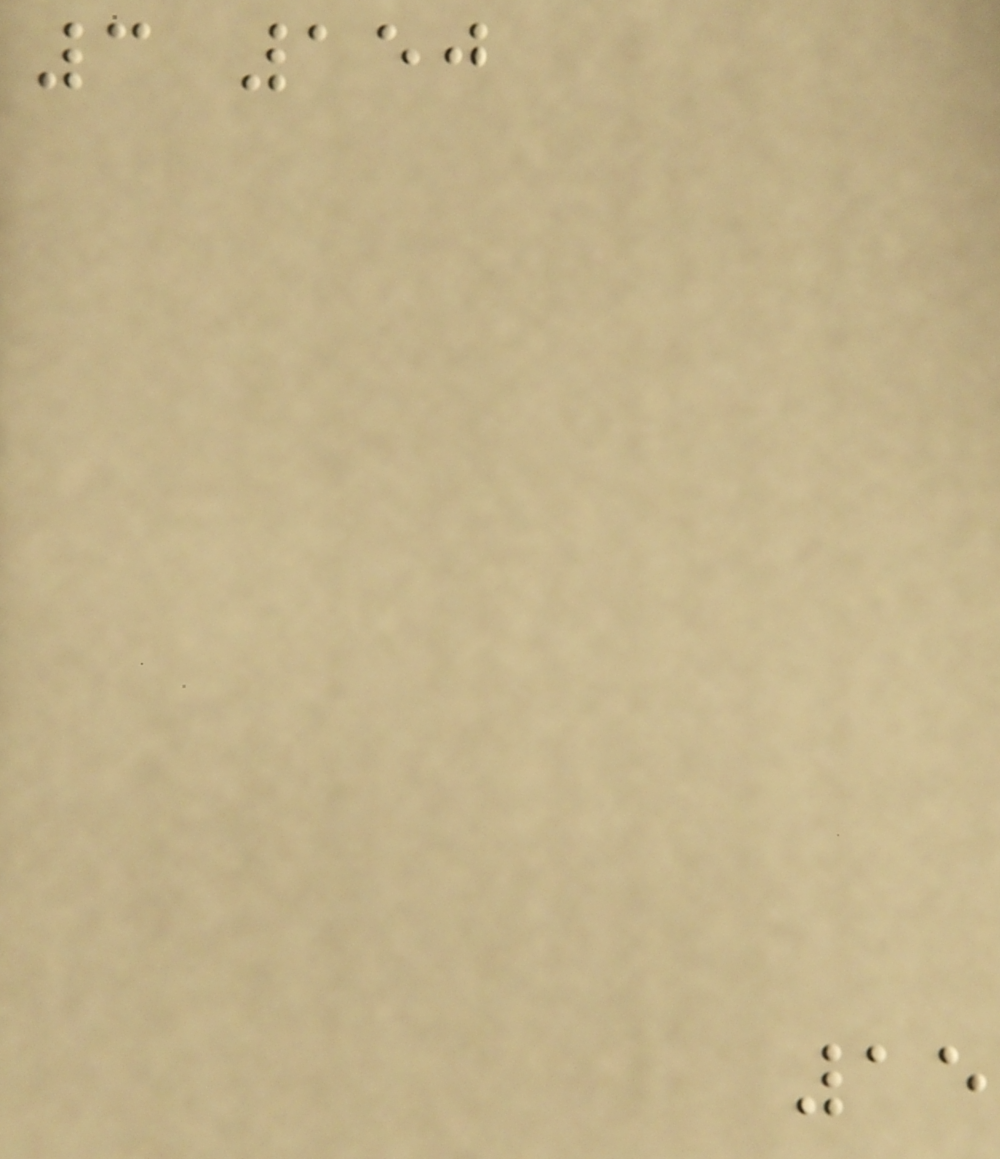3 150
15
